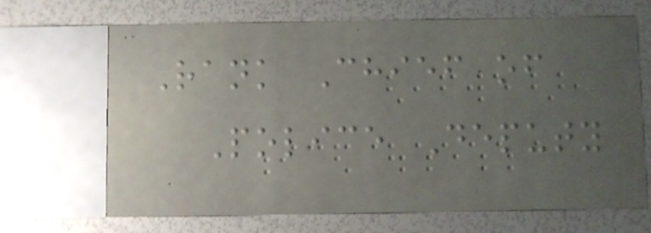Rank Chief of
Police Deputy
